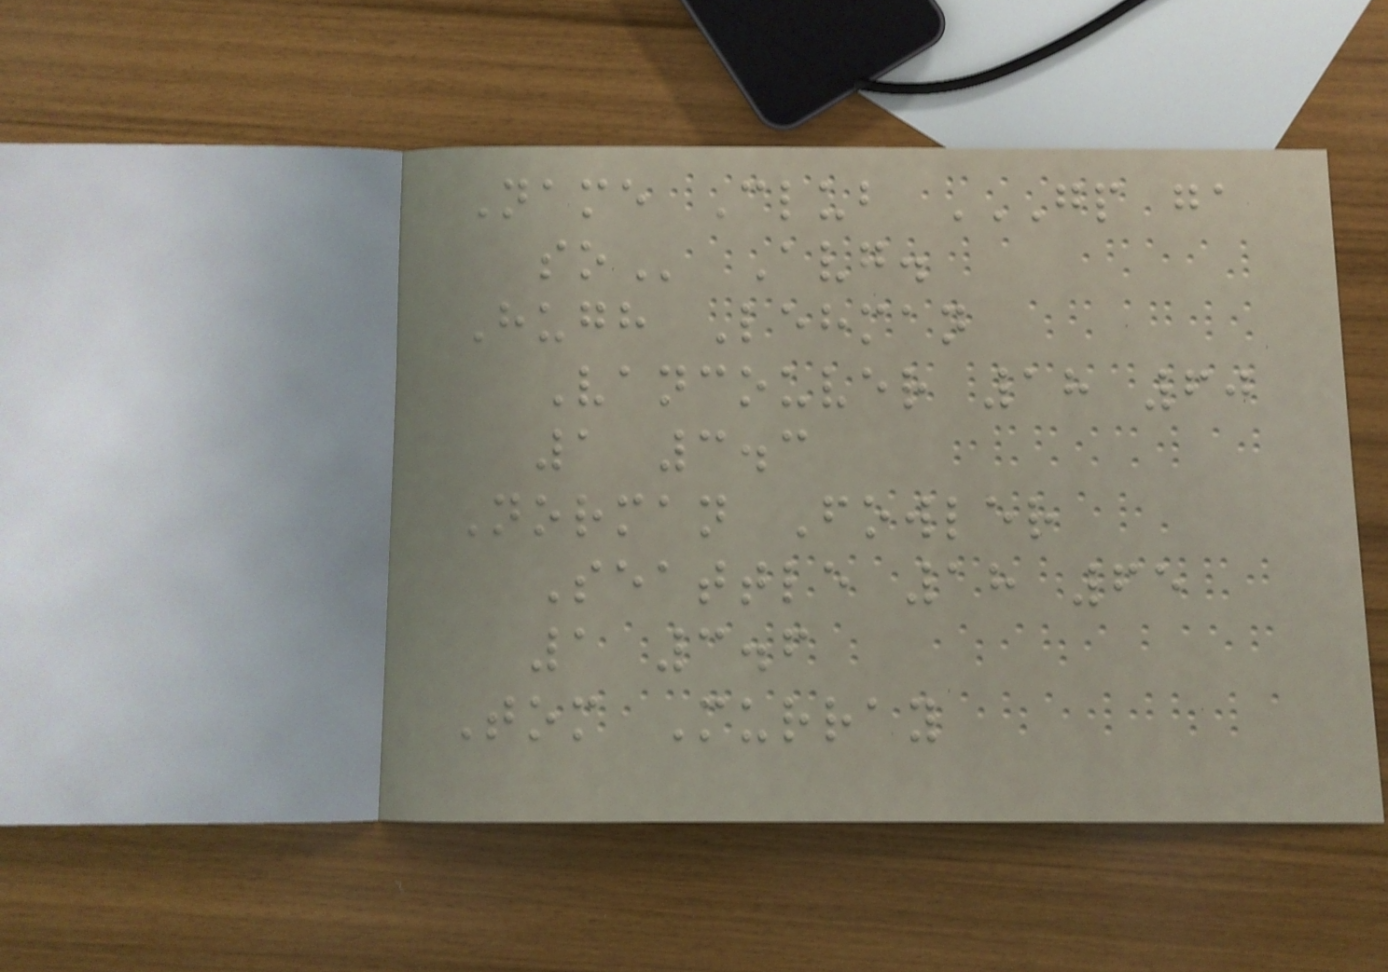Name Club GP GA
SO Avg.
Hugh Lehman
Vancouver 18 60
1 3.3
Norman Fowler
Seattle 18 65
1 3.6
Tom Murray
